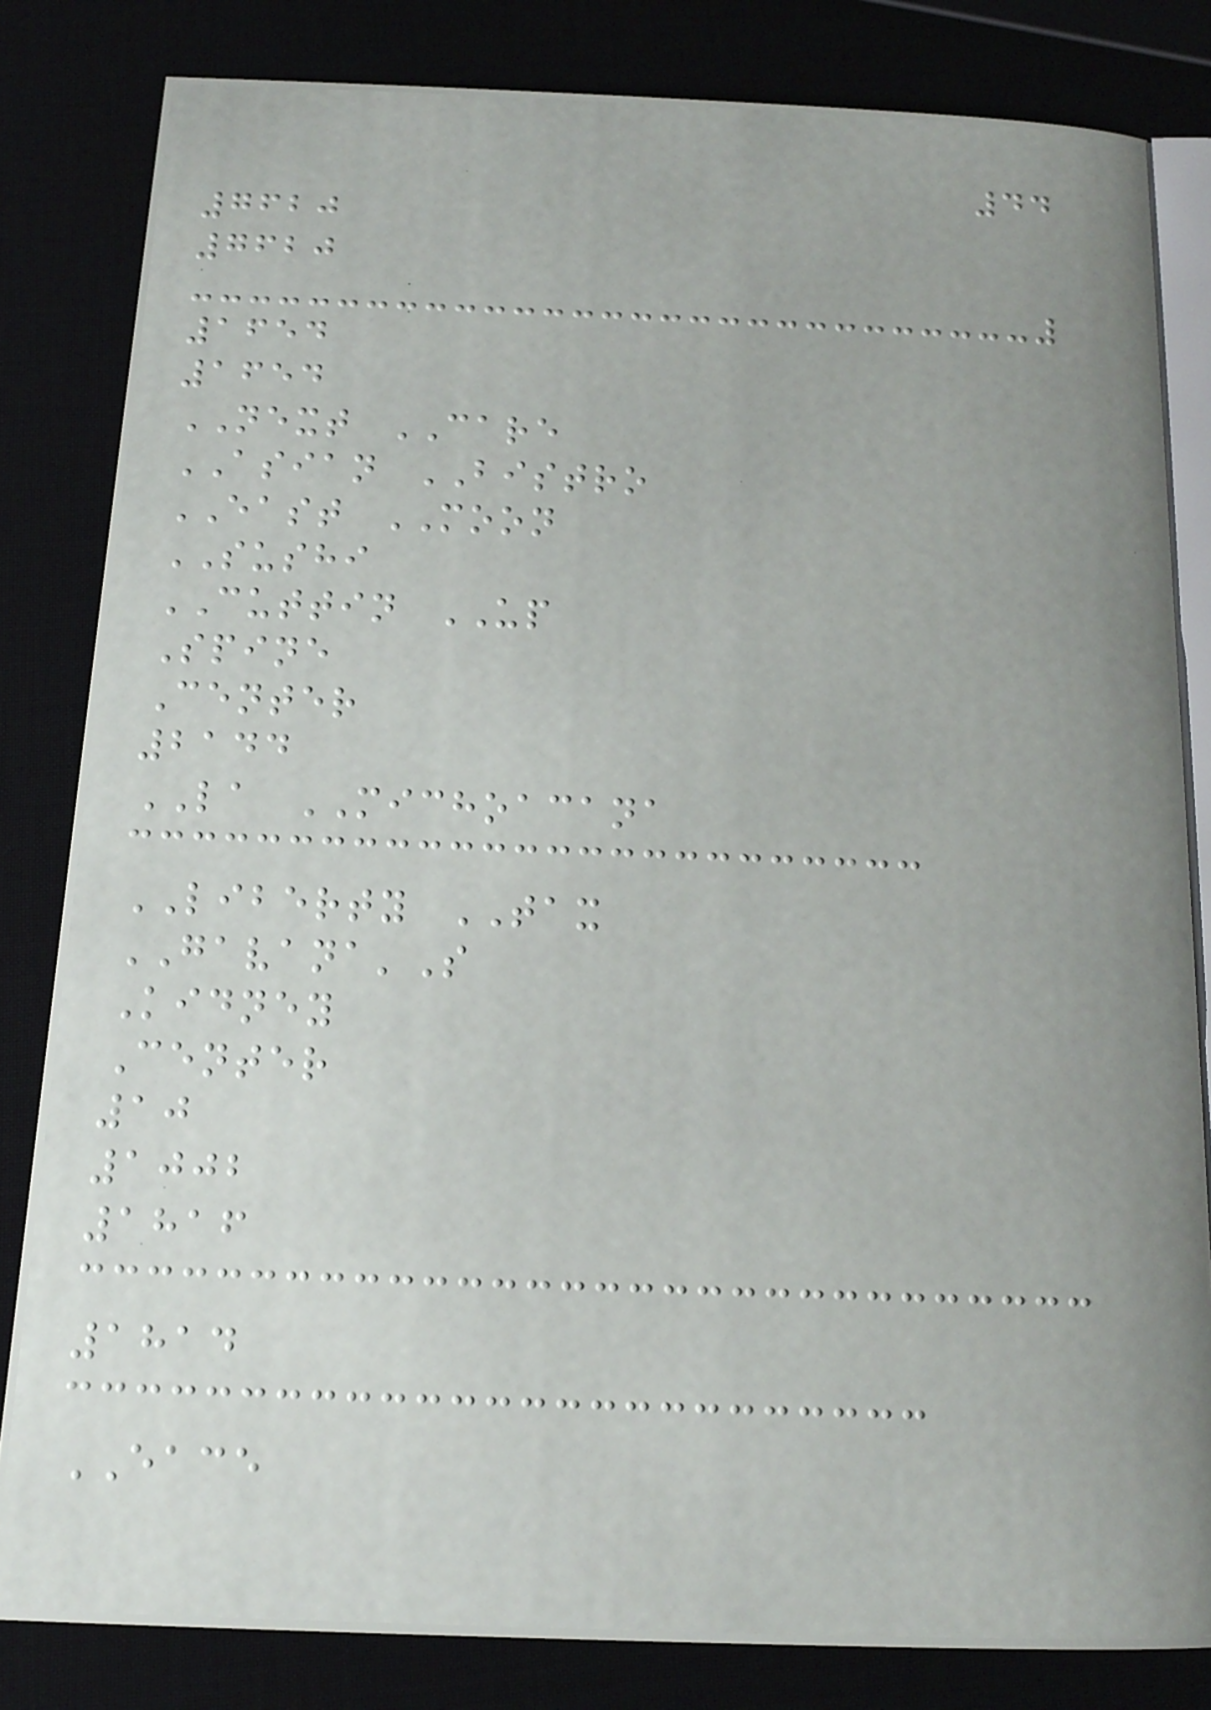44
7620
7620
1654
1654
NEXT CARE
ASIAN BISTRO
EAST MOON
SUSHI
CUTTIN UP
Spine
Center
2144
LA MICHOACANA
LIBERTY TAX
GAVANA'S
Kidney
Center
10
1002
1816
1814
EACE
